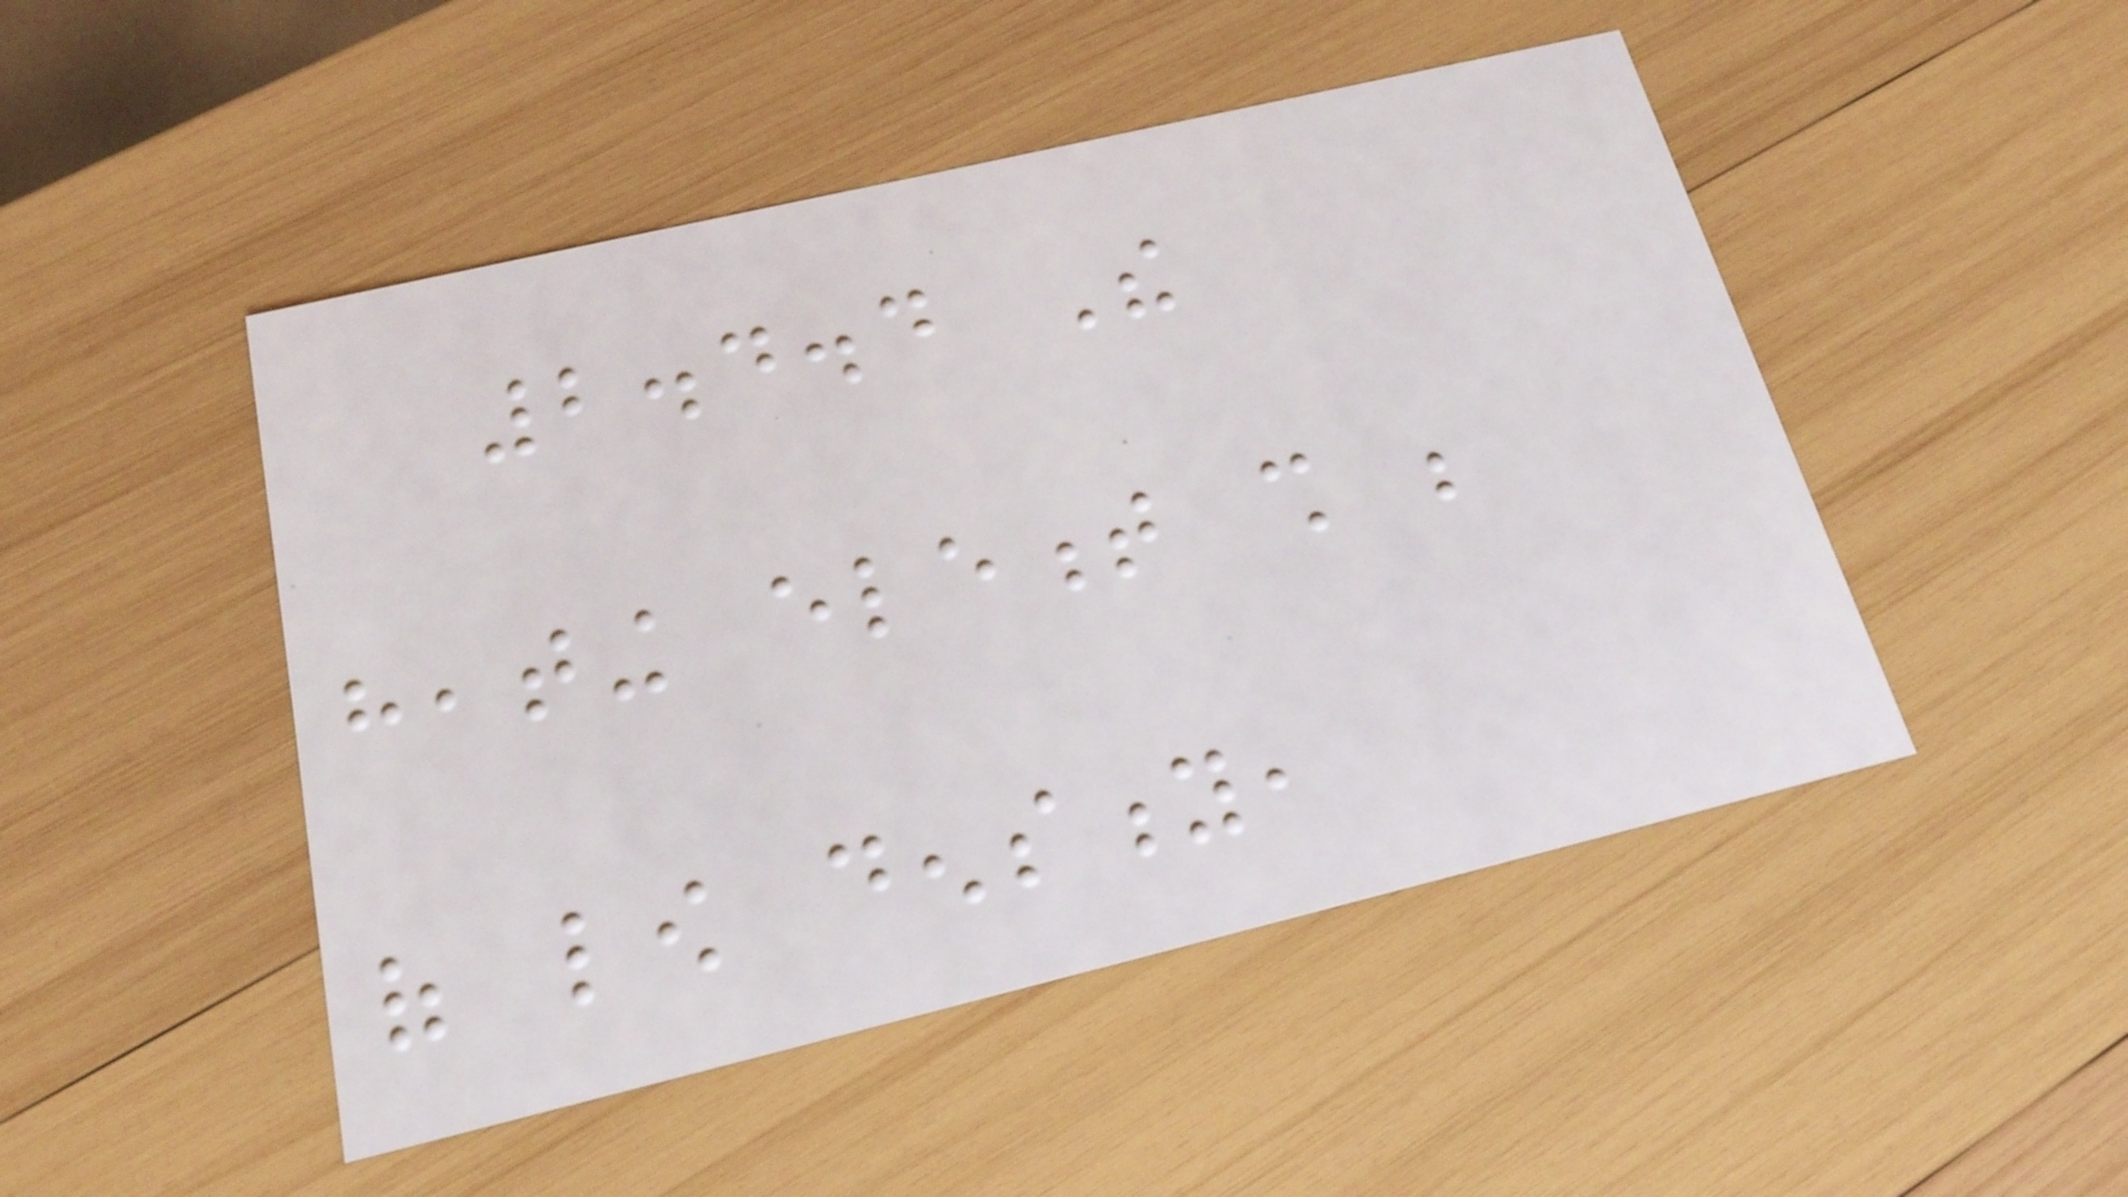2.4.4 The
heating element shall be
of low density,
